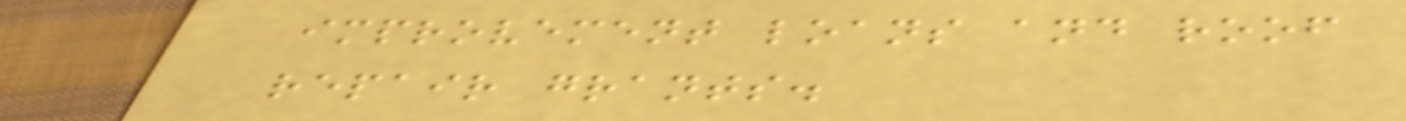improvement loans and roof
repair grants.
